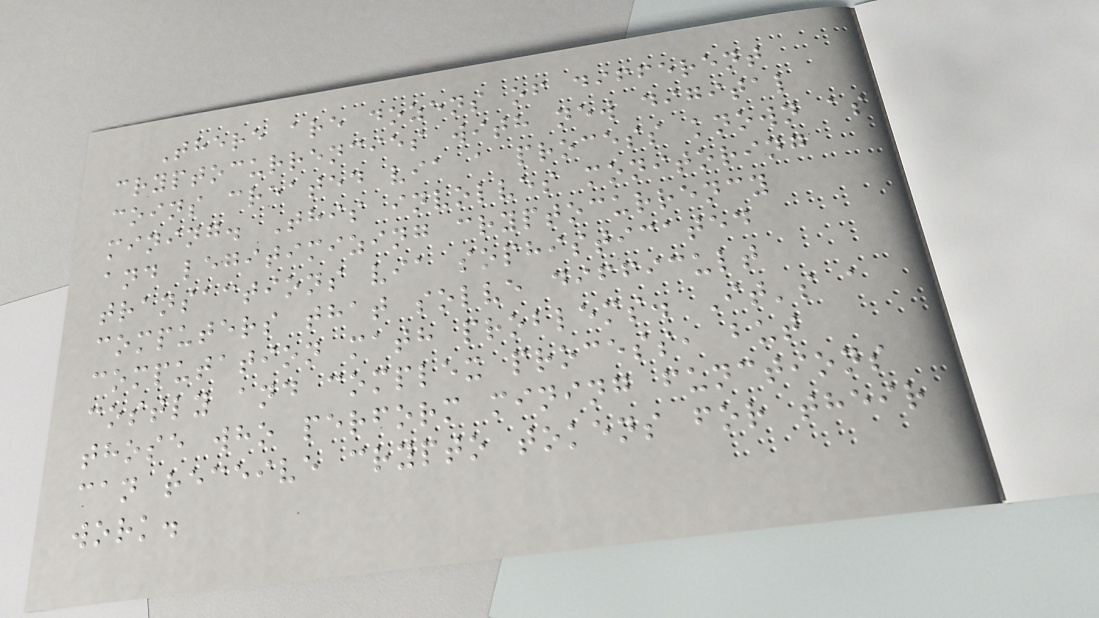There are dozens of different
cryptocurrencies with new digital
coins created via a process known as
mining. This involves monitoring
and legitimizing cryptocurrency
transactions via sophisticated
computers that solve difficult
computation math problems. It's a
costly and complex process, but
those who perform mining functions
can receive crypto tokens for their
work.
